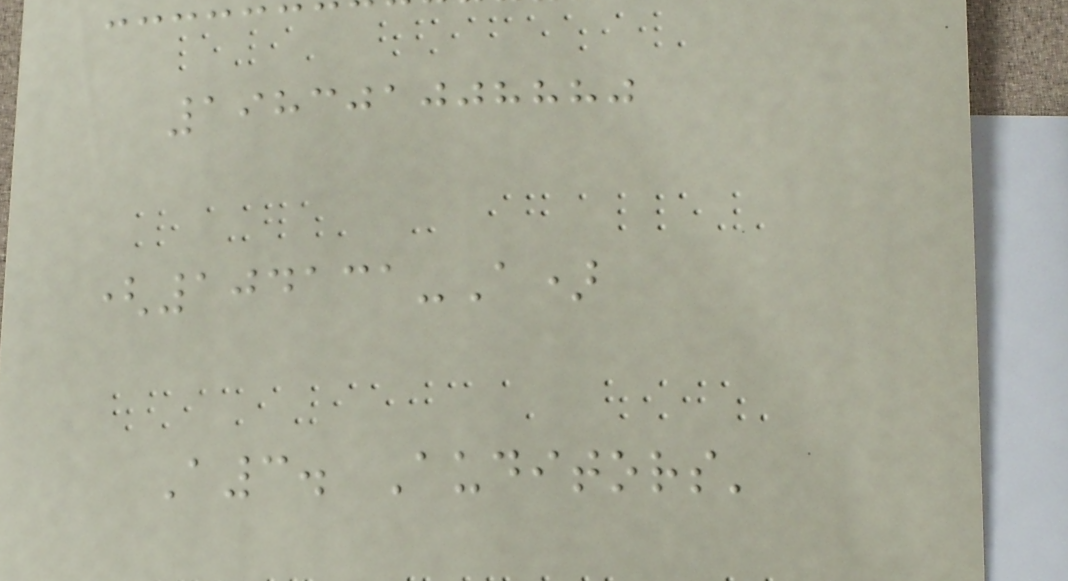198301008880
(104131-A)
A3. Auditors'
